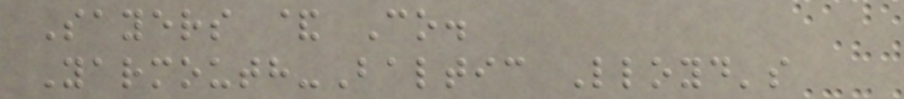Sayers & Co.
Yarmouth-Baltic Lloyd's
